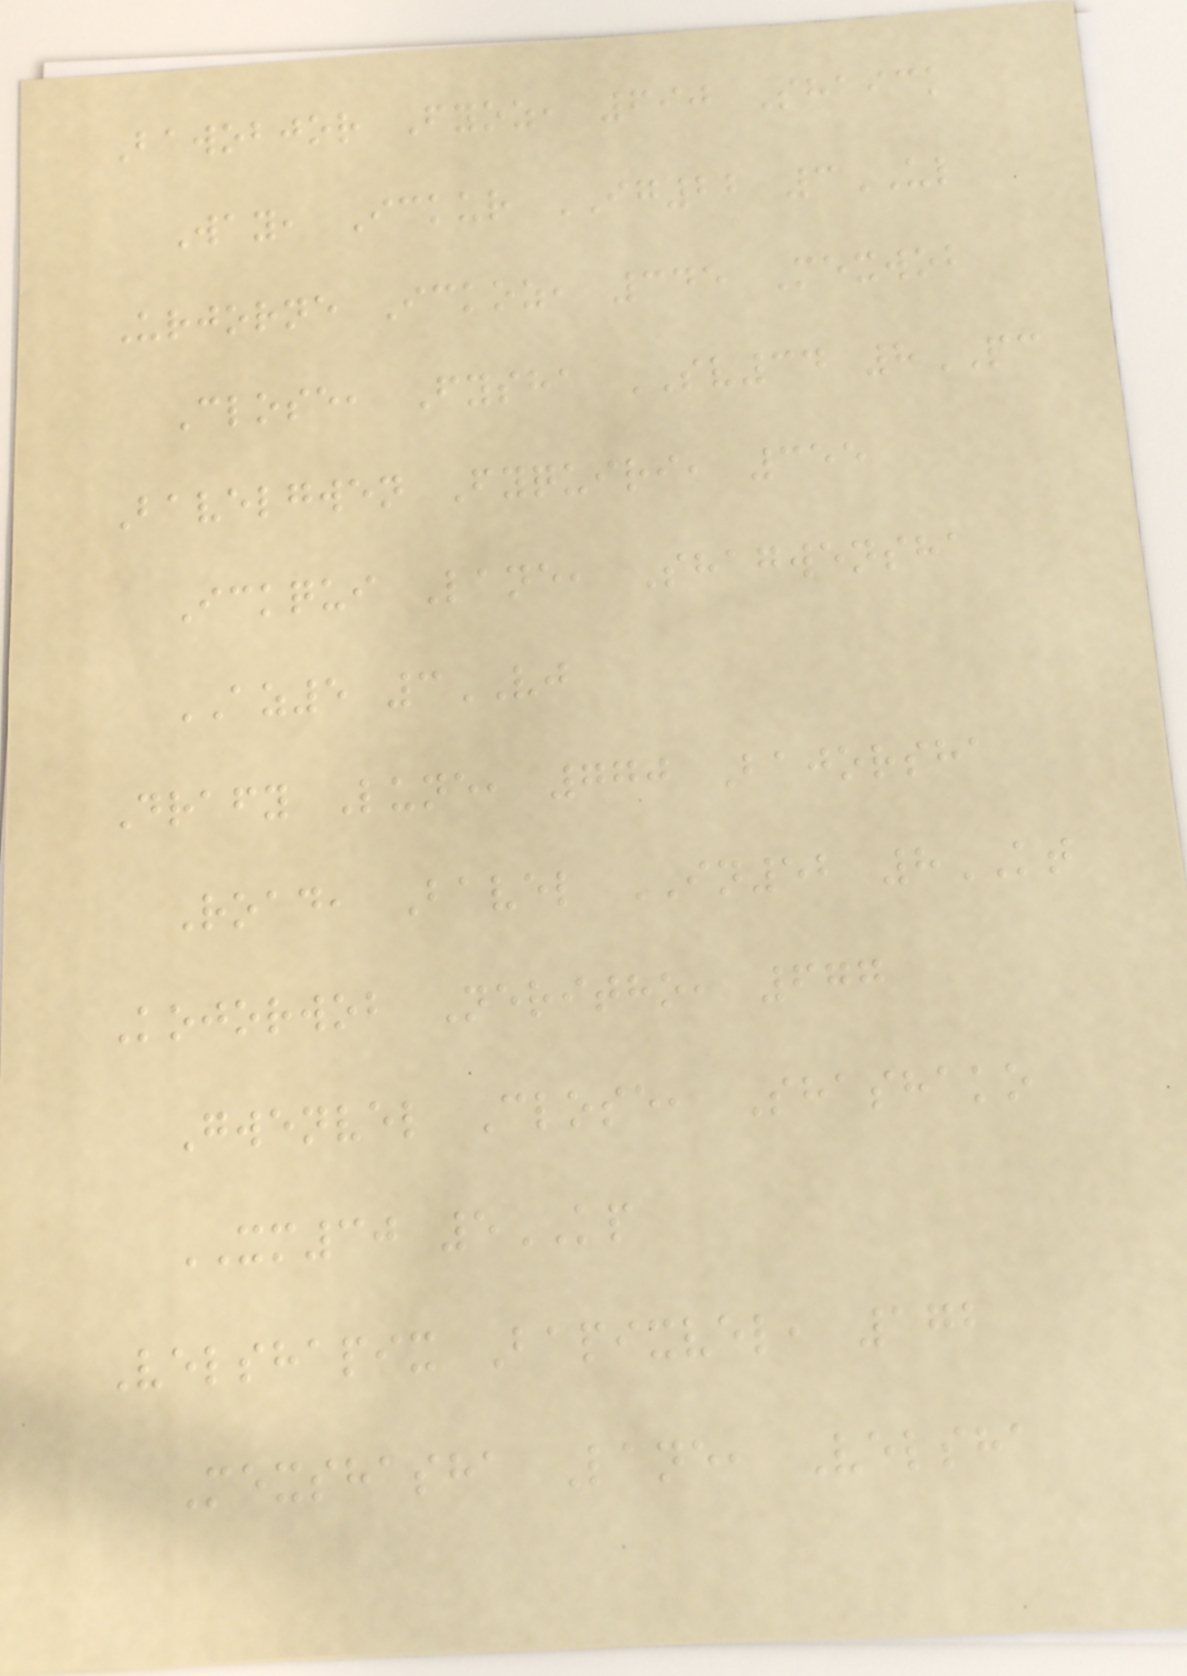Bawobjor Fyoz, 690 Shaick
Way, Ickur IG22 3UL
Urjorne Ickoz, 345 Mexwob
Close, Fysha SV34 8PC
Bavelgwen Fyquiri, 355
Ickqui Lane, Shagwensha
AZ5 3VJ
Drafy Lune, 770 Bajorsha
Road, Bavel IN52 8KT
Kojorwob Neritho, 677
Gwenvel Close, Shashako
XM30 5KP
Velshapix Bapixvel, 172
Mexshasha Lane, Velsha
